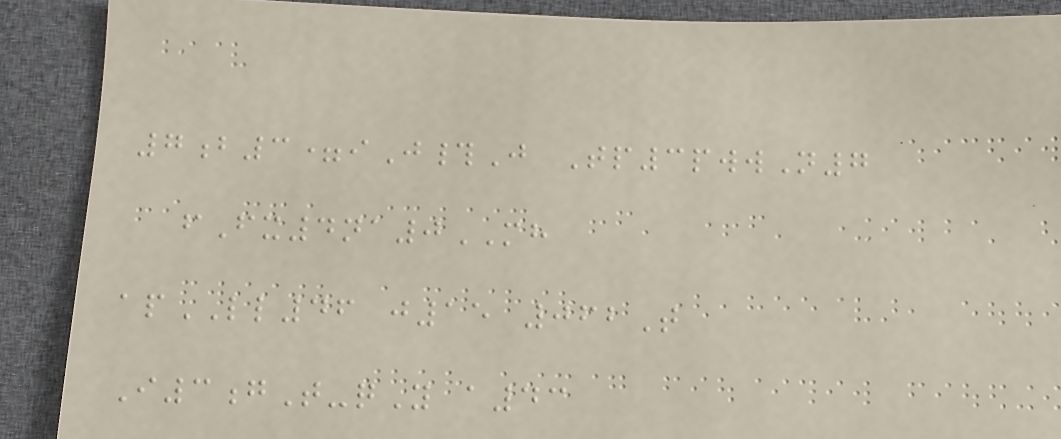7b3=iJ#J Tp3pwwN7
fFx4na0MH
apLL46 j15 062T
I3gT-qY a43
